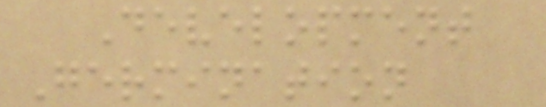Development
Germination
